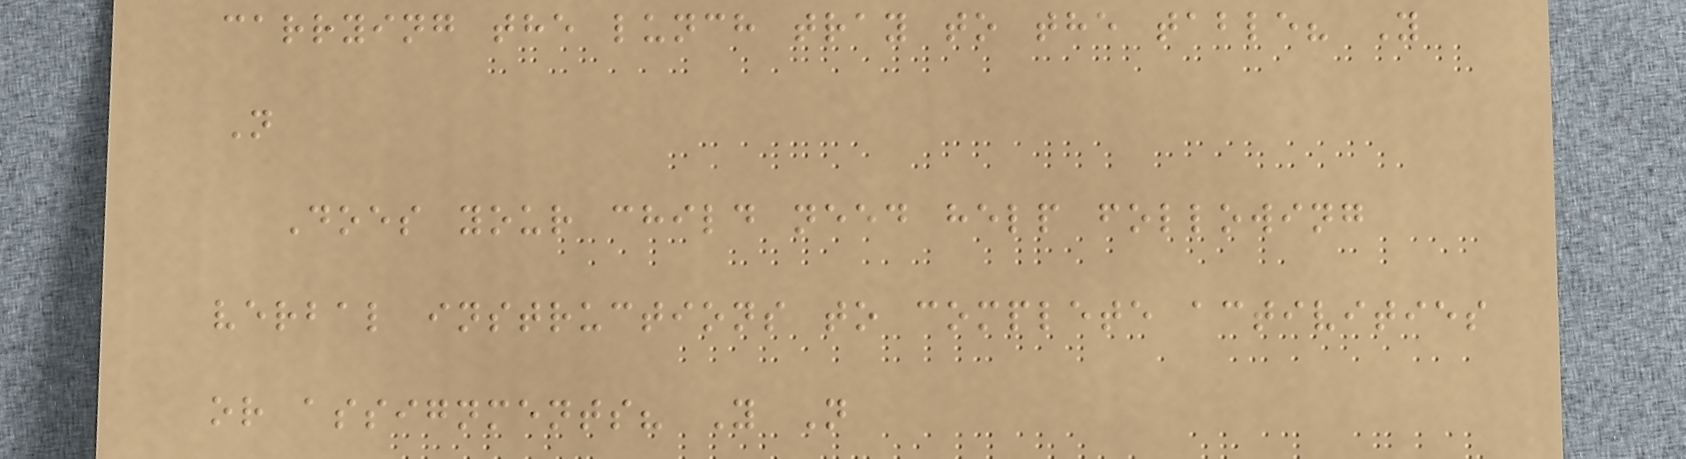carrying the lunch tray to the table? Y
N
Does your child need help following
verbal instructions to complete activities
or assignments? Y N
